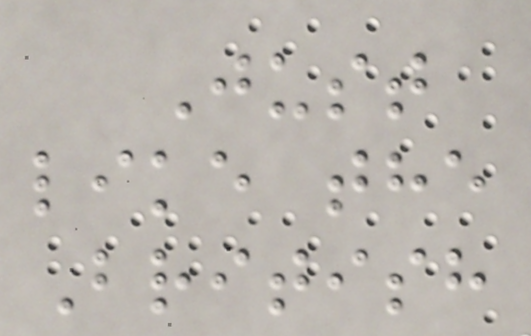Just
like the
British
